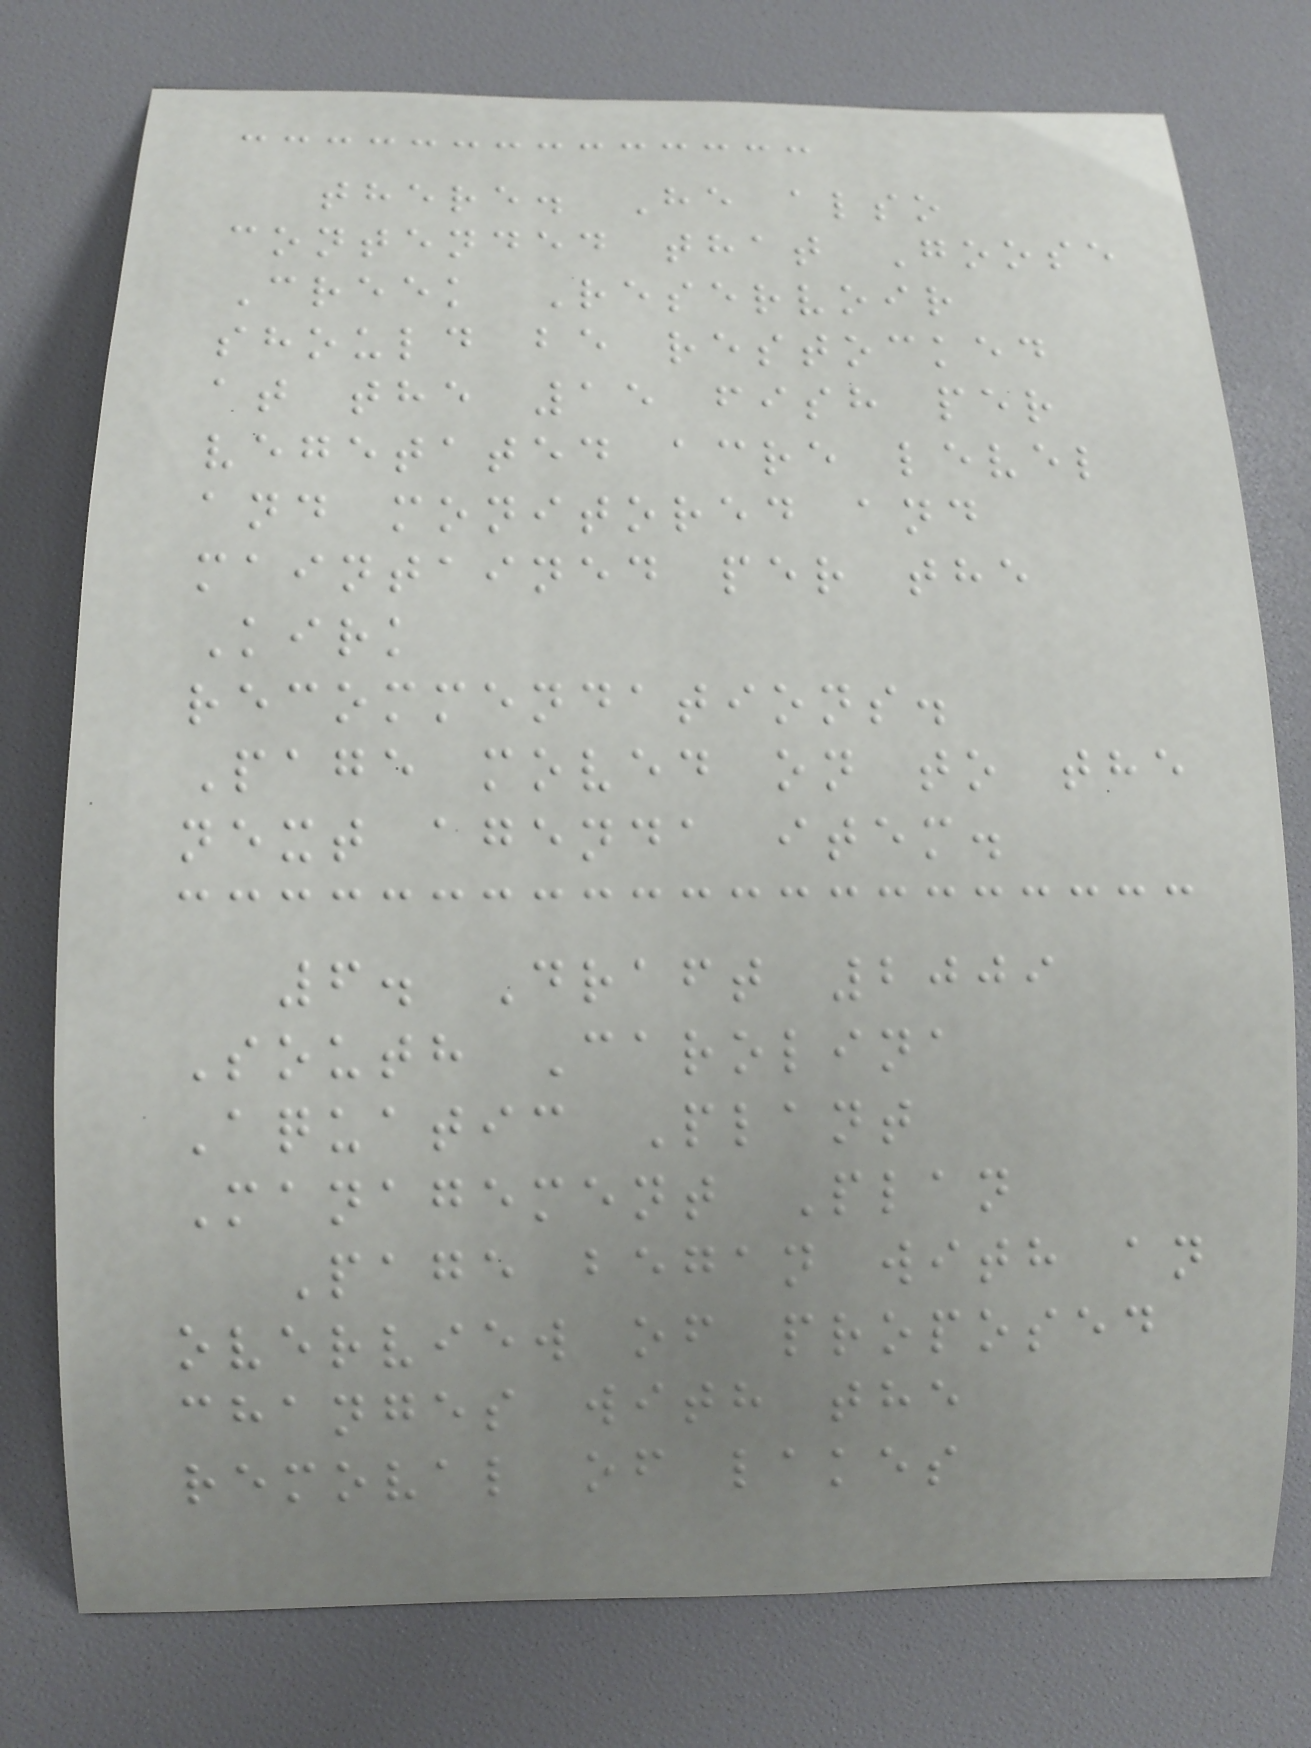there. He also
contended that Goose
Creek Reservoir
should be restocked
at the 15 fish per
vegetated acre level
and monitored and
maintained per the
Kirk
recommendations.
Page moved on to the
next agenda item.
6. Draft 2009
South Carolina
Aquatic Plant
Management Plan
Page began with an
overview of proposed
changes with the
removal of lakes
